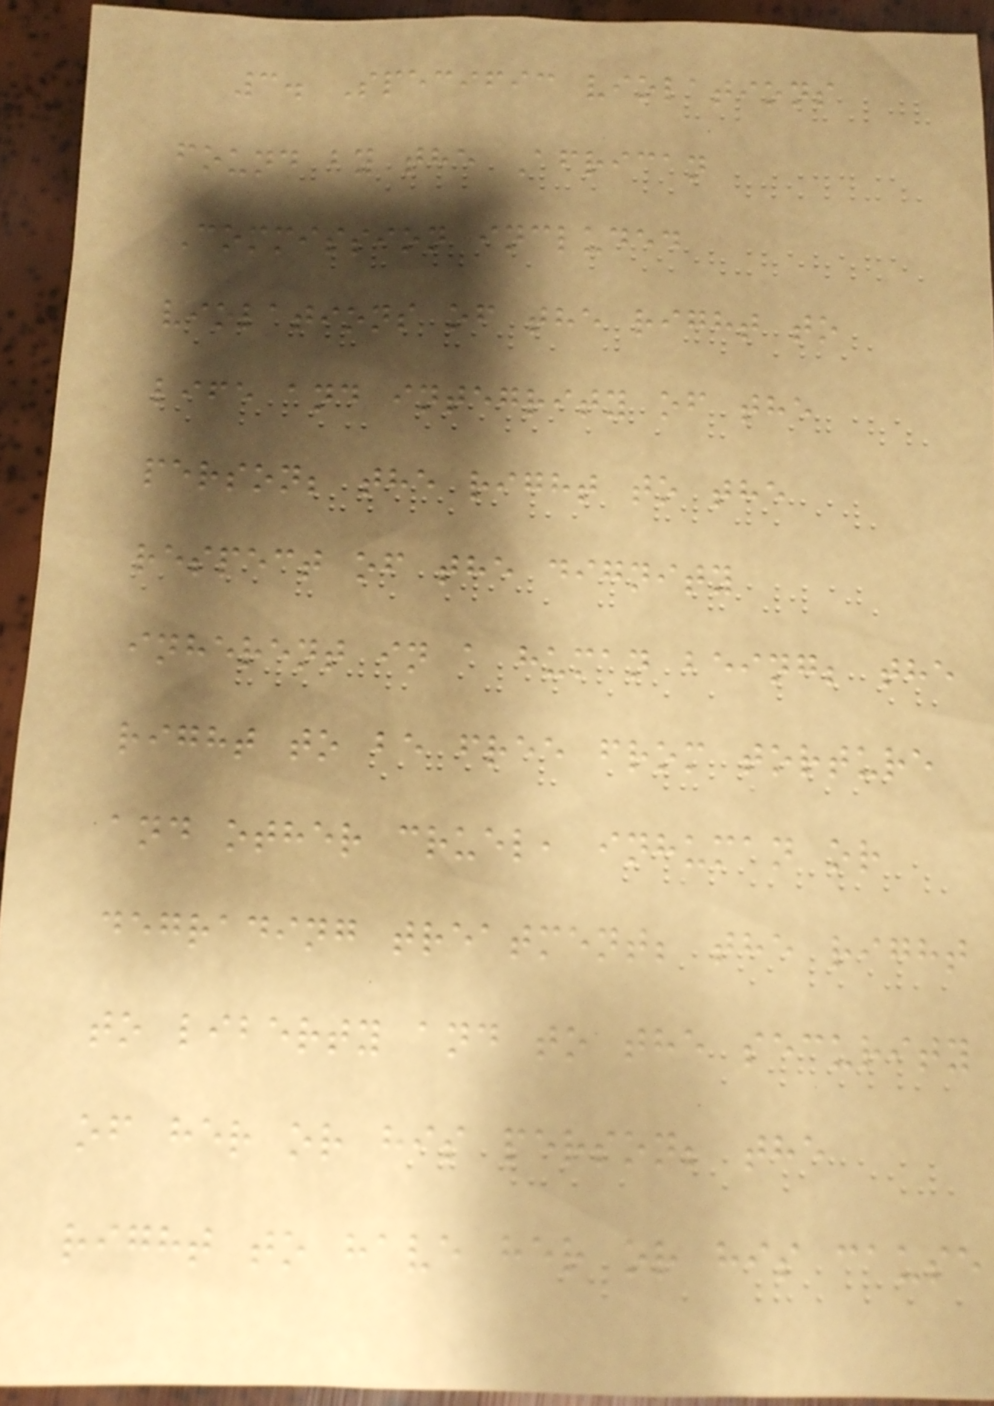3. Specific violations
found by the African
Commission included
violations of the right to
life and integrity of the
person; the right to the
respect of the dignity
inherent in a human being; the
right to be free from torture
and other cruel, inhuman or
degrading treatment; the right
to liberty and to the security
of her or his person; the
right to have her or his cause
